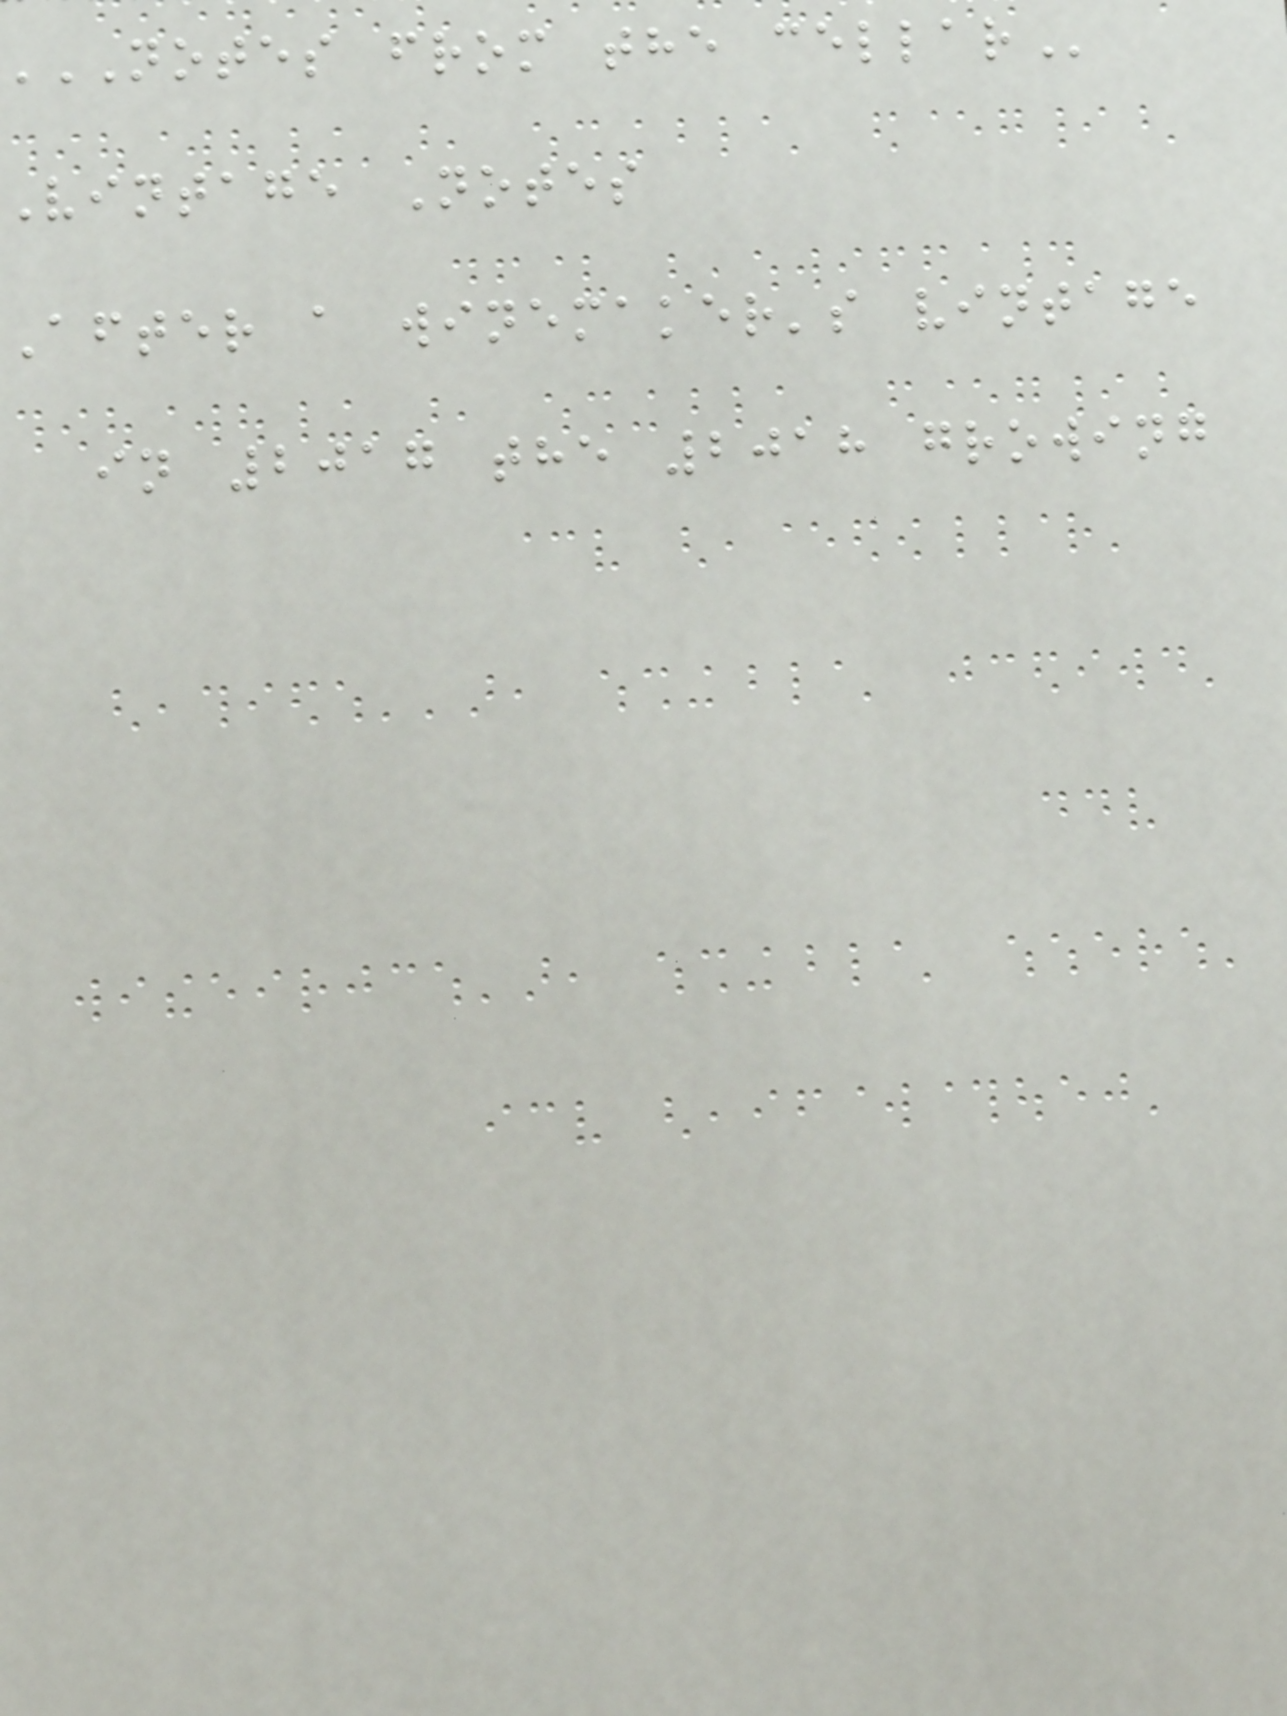NOTES from the
vintage Notes
After a winemaker's vintage
in 2017 the 2018 growing
